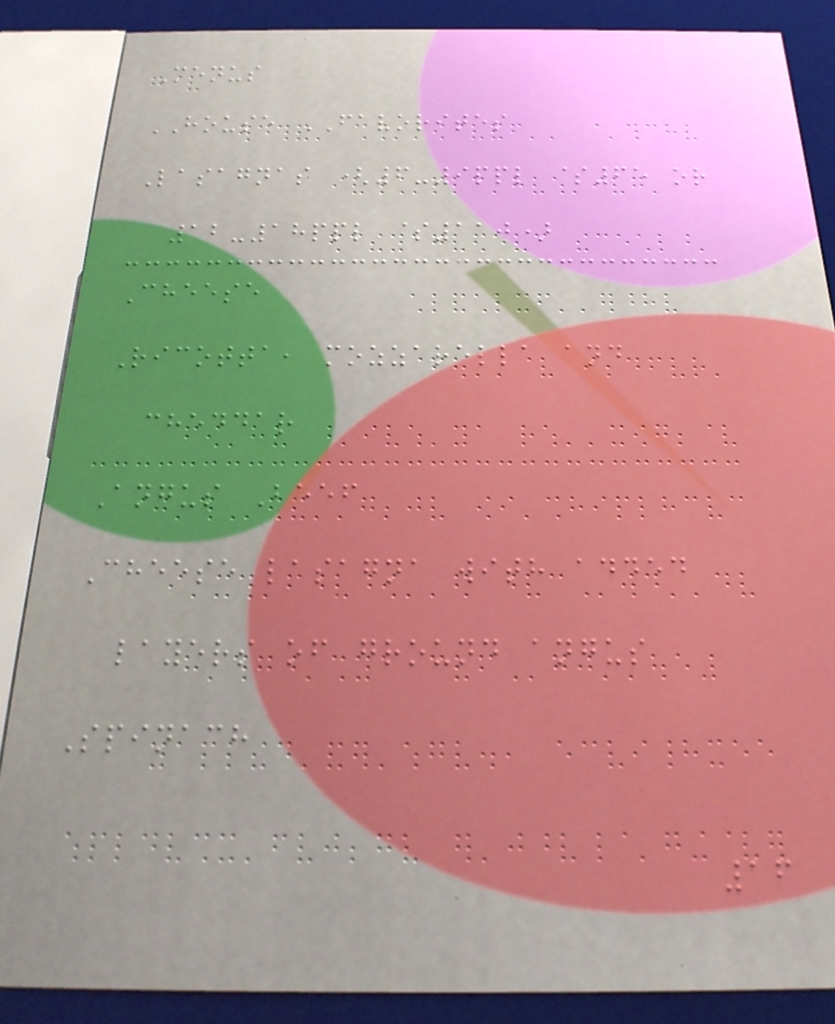Menus
HOUSE FAVORITES
Lasagnas (6-9ppl $65 or
12-18ppl $110)
Cheese
Ricotta, mozzarella and
cheddar
Angus Beef
Cheese lasagna with added
layers of ground angus
Spinach
16
